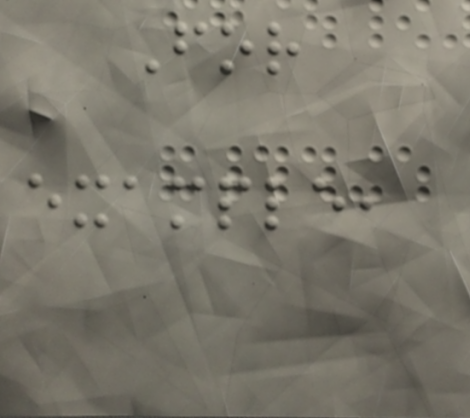For
example,
